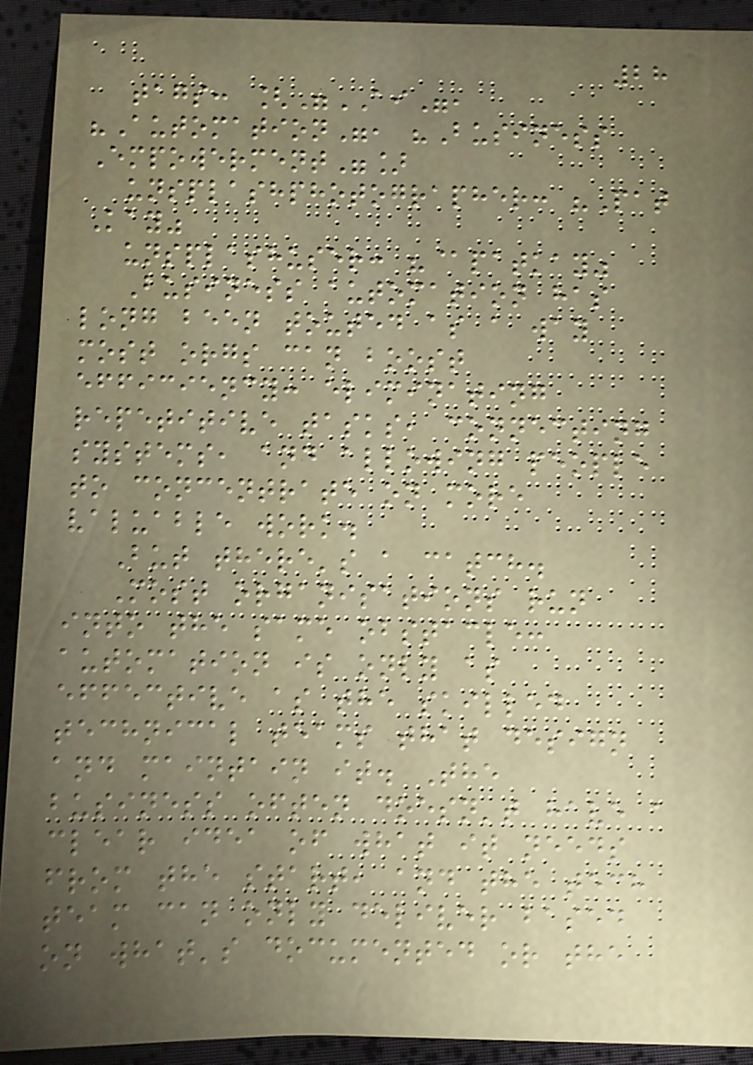28
tags: ["AI",
"Automation", "Business
Empowerment"]
unsplashphotographer: "Pat
Kay"
unsplashuser: "@patkay"
Business automation has
long been touted as a way
most orgs can boost
efficiency: eliminating
repetitive tasks, connecting
systems, and allowing people
to concentrate on more
valuable work.
But there's a catch.
Most organisations run
into the same obstacle:
automation is only as
effective as the skilled
technical teams that design
and maintain it. The
business often doesn't have a
clear idea of what it needs
from the start, and the tech
team can only deliver based
on what's documented or the
